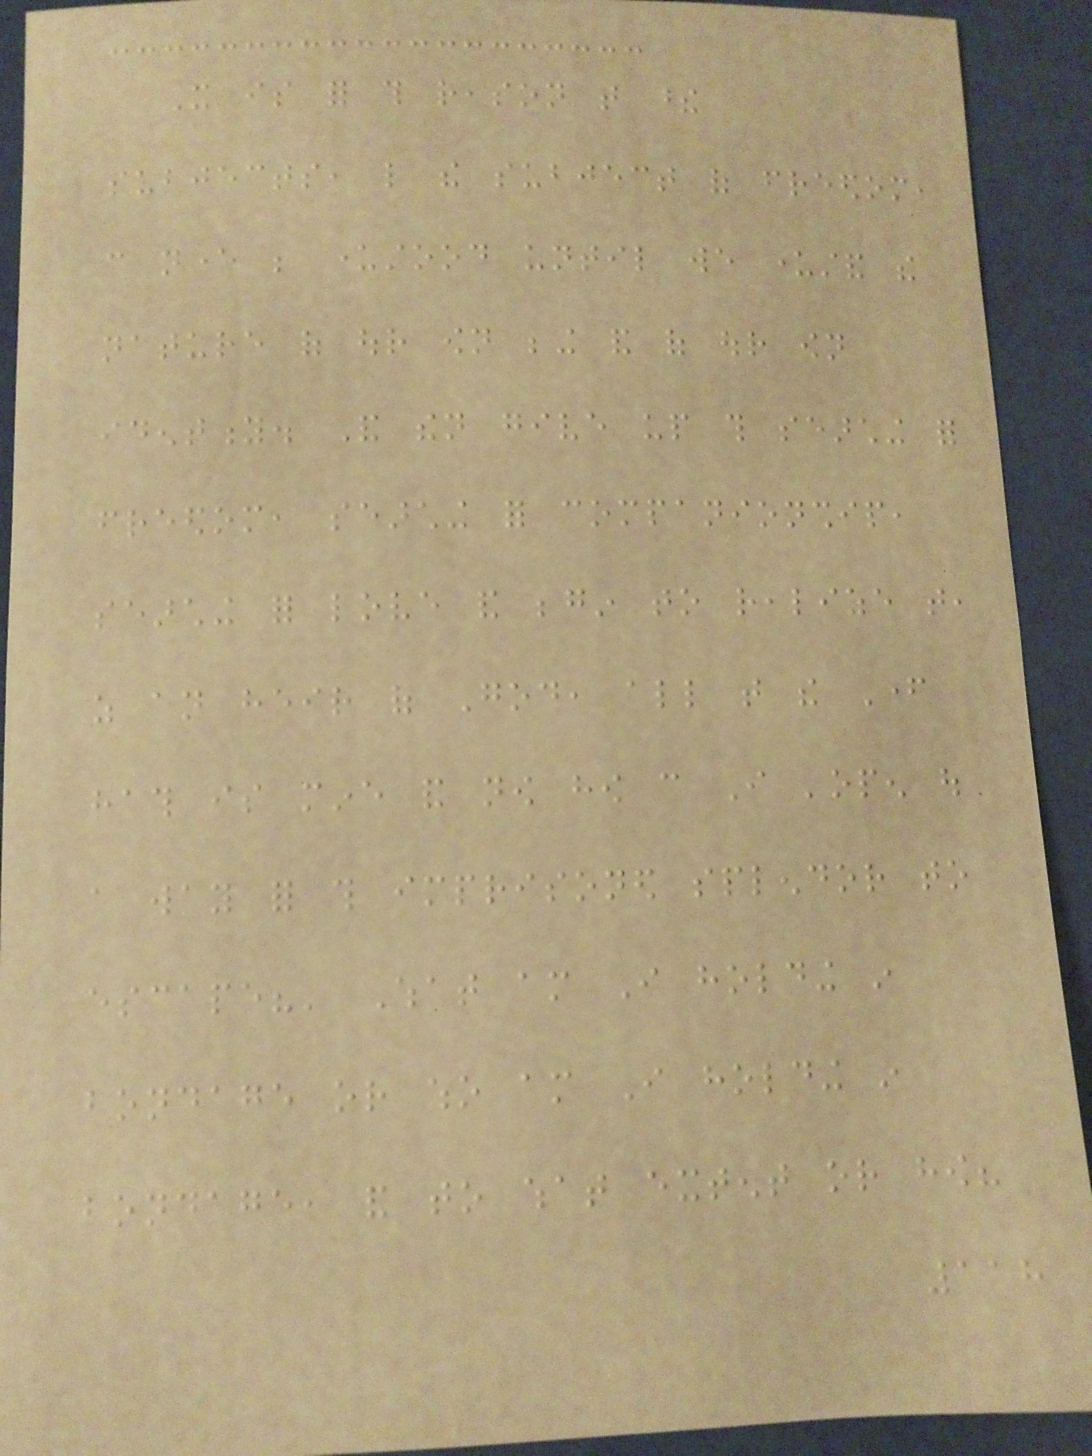It is for this reason that these
subjects, like the subject of freedom,
can never be understood until we understand the
nature of our own being and of our own
identity. And then give up this searching for
freedom, searching for companionship,
searching for love and begin to realize that,
as an heir of God, all that the Father
hath is mine and now how can I 'open out
a way for this imprisoned splendor to
escape?' What am I holding in
bondage or who am I holding in
bondage, and to what extent or how?
118
